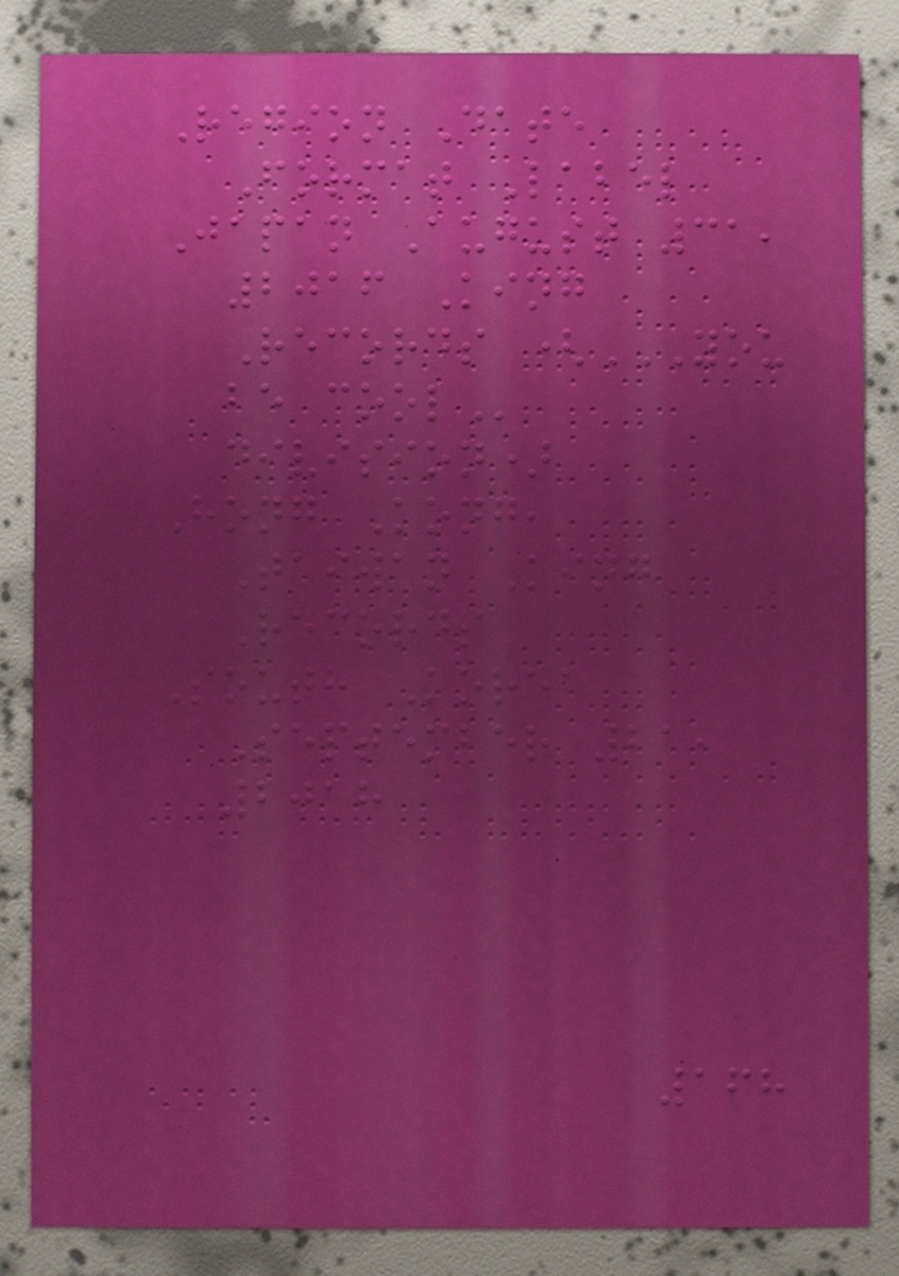Region Date
Format Label
Japan August 31,
2016 King
Records (YOU
BE COOL
division)
Hong Kong,
Taiwan King
Records
South Korea
September 21,
2018
168
